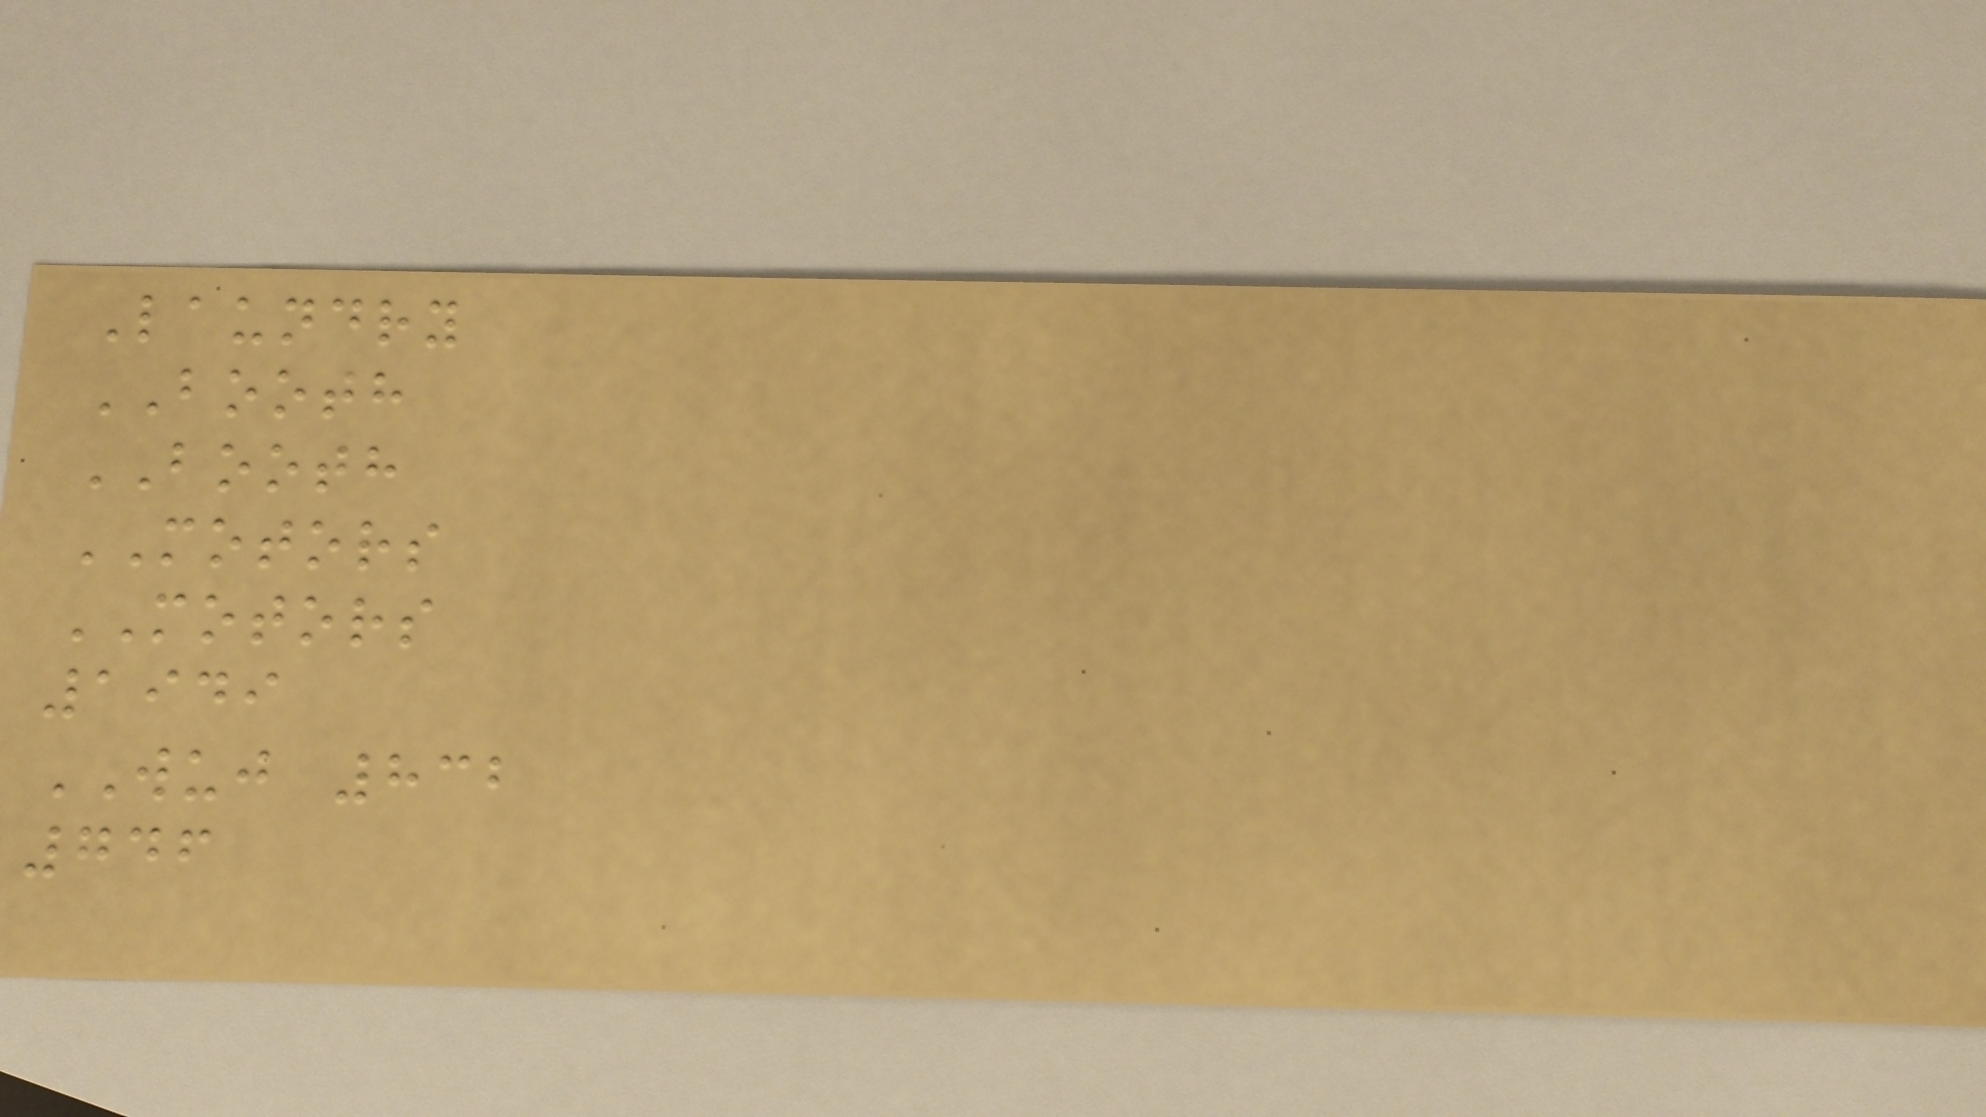Laundry
BOOTH
BOOTH
MOTORS
MOTORS
1949
WUJ 832
746
